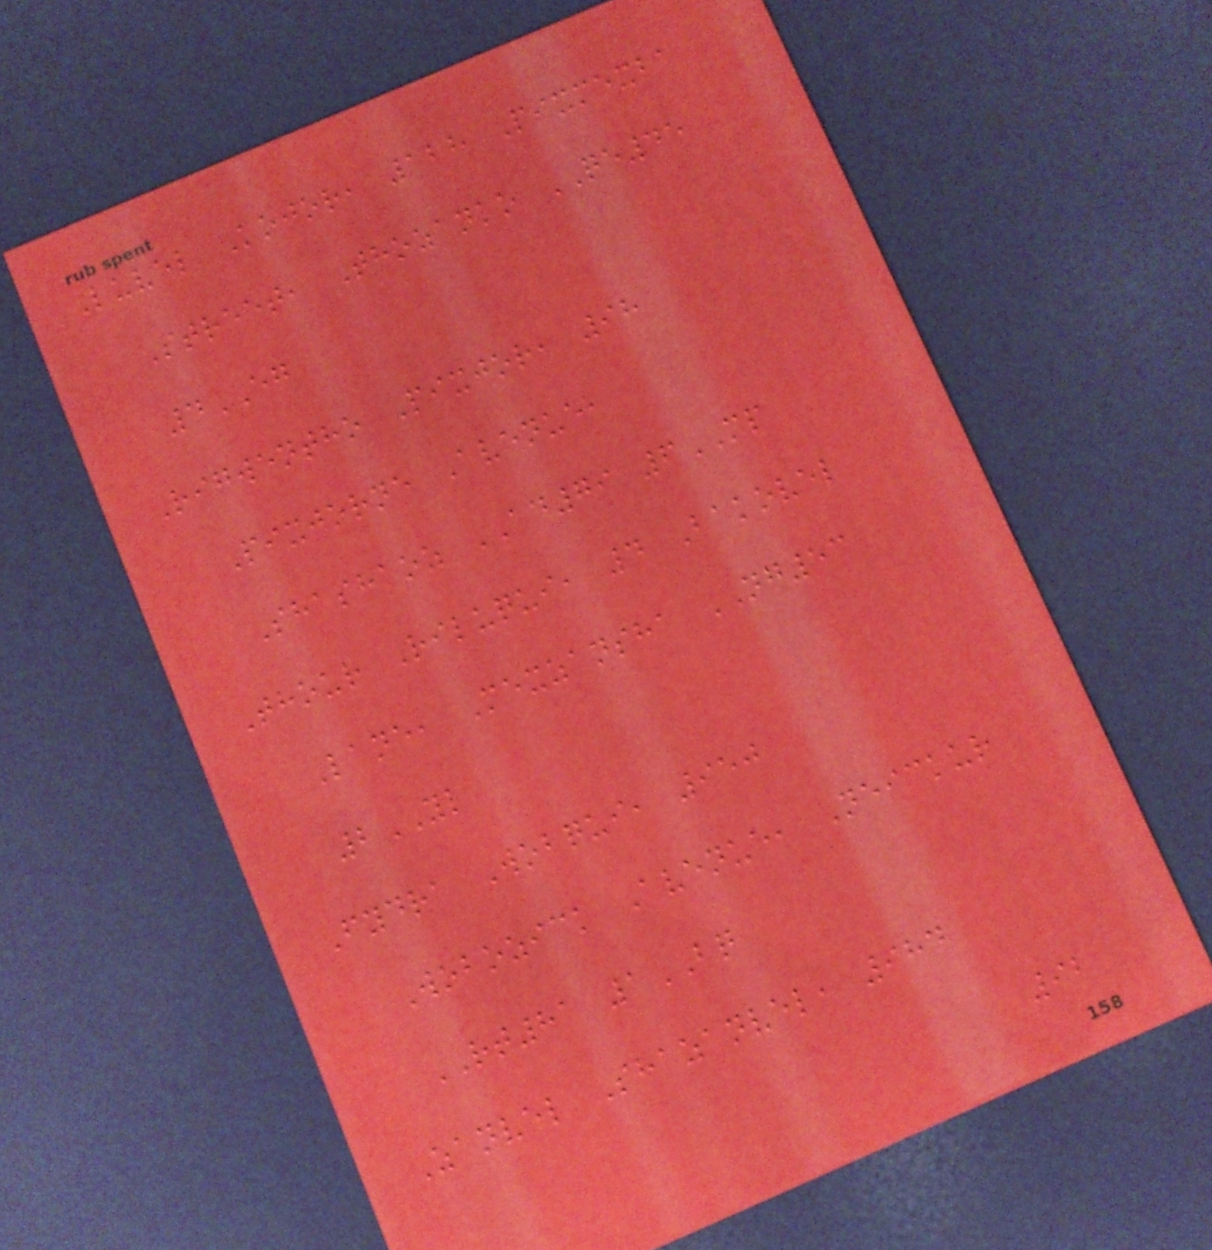Luvel Kojor, 128 Pixmexba
Street, Thozanko QE45
4EG
Rigwentho Pixjor, 98
Pixjorne Avenue,
Shashaoz AD79 6MP
Thour Riluqui, 4 Bakovel
Lane, Mexzansha NG53
2YL
Fydra Wobqui, 950
Wobozick Avenue, Neickur
RT81 1BQ
Zanvel Shazanvel, 984
92
